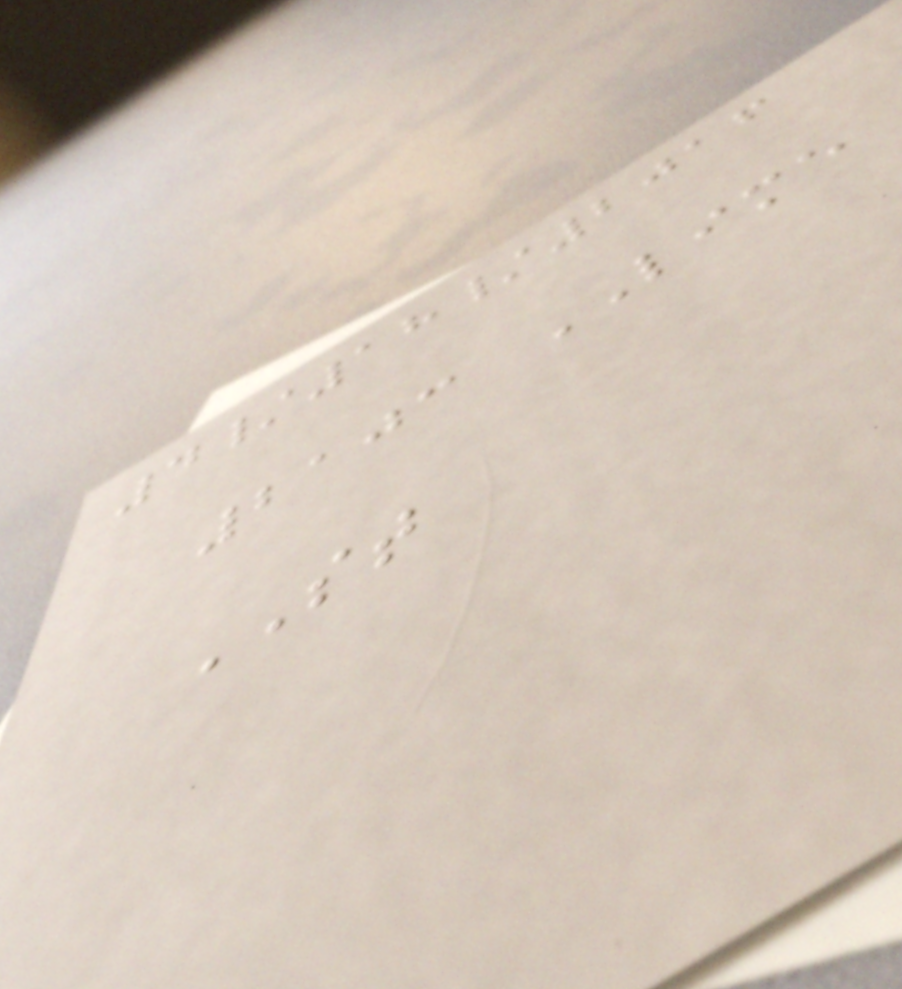4/18/2016
2103 LIME
ST
